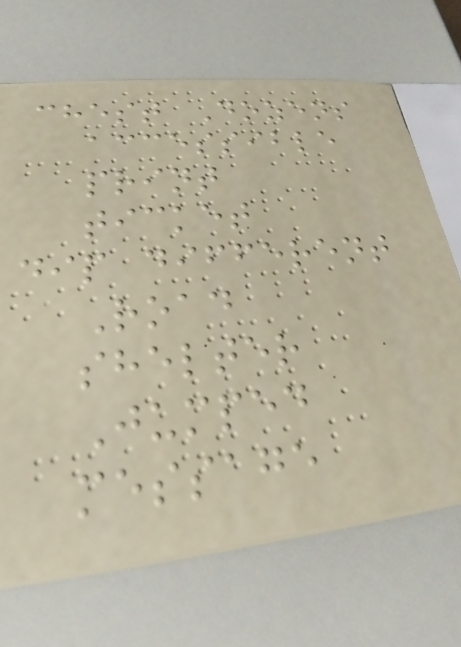chest Dozens
accessible
print
ticket
dip different
Road
shelter
Jumped
message
